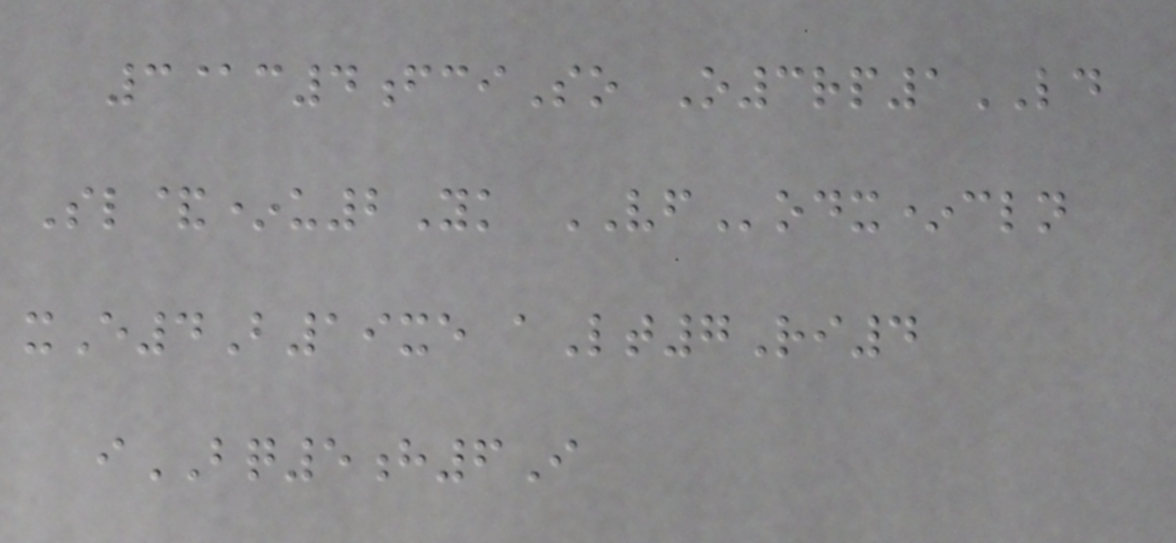3@c4fciSo O3rp1LD
Sl&*u2Yk VFodx*cln
xE4B19xe aLt7Ri4
iBQ5h6I
